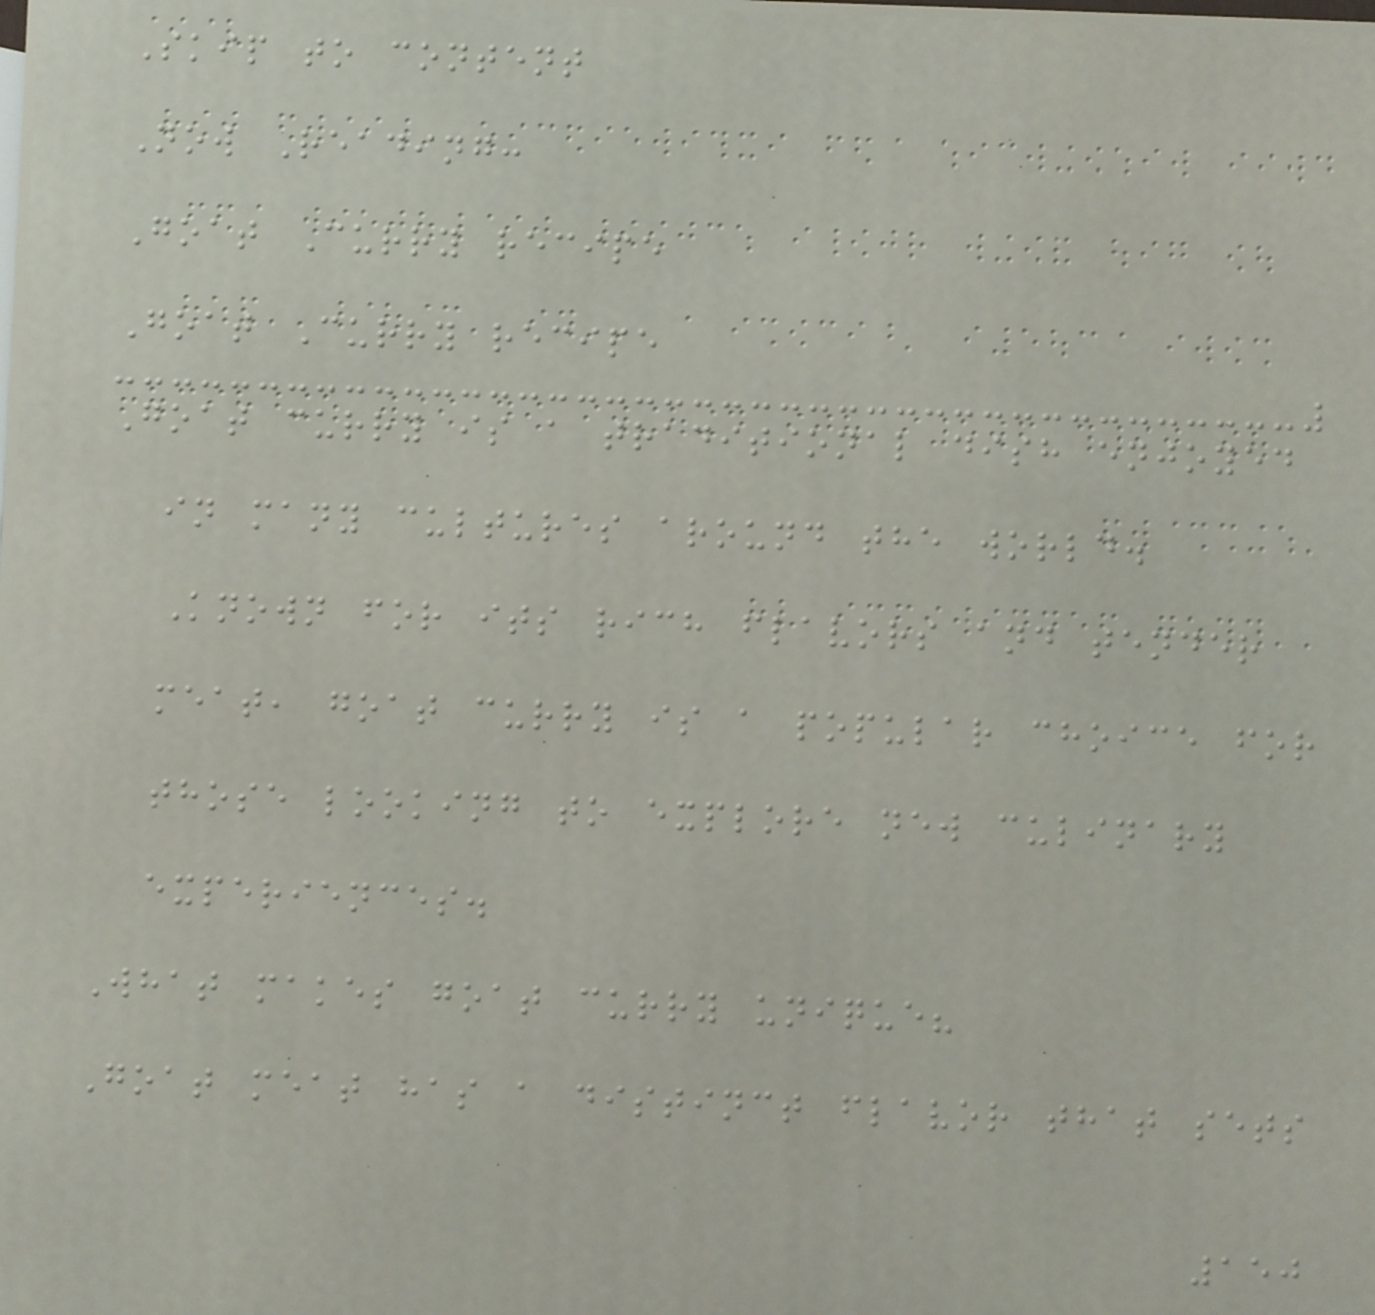Skip to content
Now Reading:
Goat Curry recipe
Goat Curry recipe
Goat curry is a traditional dish enjoyed
in many cultures around the world.
Known for its rich flavors and tender
meat, goat curry is a popular choice for
those looking to explore new culinary
experiences.
What makes goat curry unique?
Goat meat has a distinct flavor that sets
150
